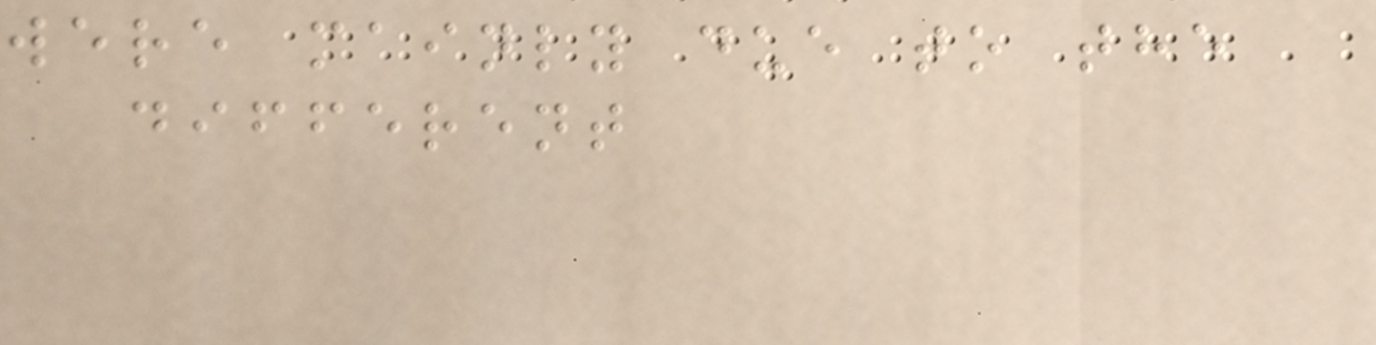were mainly due to the
different
